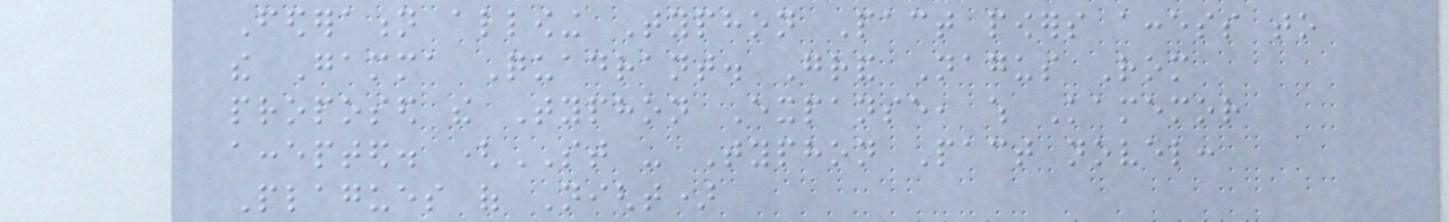Federation allowing Typhon Pact powers access to
the Gamma Quadrant. Grand Nagus Rom
proposed the Typhon Expanse, which Kamemor
accepted. (ST - Typhon Pact novel:
Plagues of Night)
